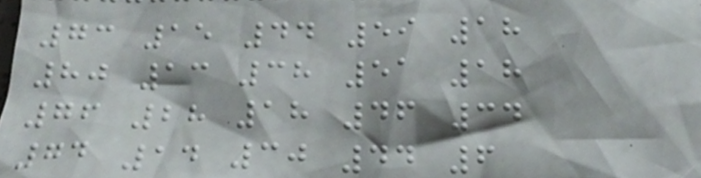73 15 44 59 18
80 13 38 51 18
76 28 18 46 34
74 14 30 44 6
